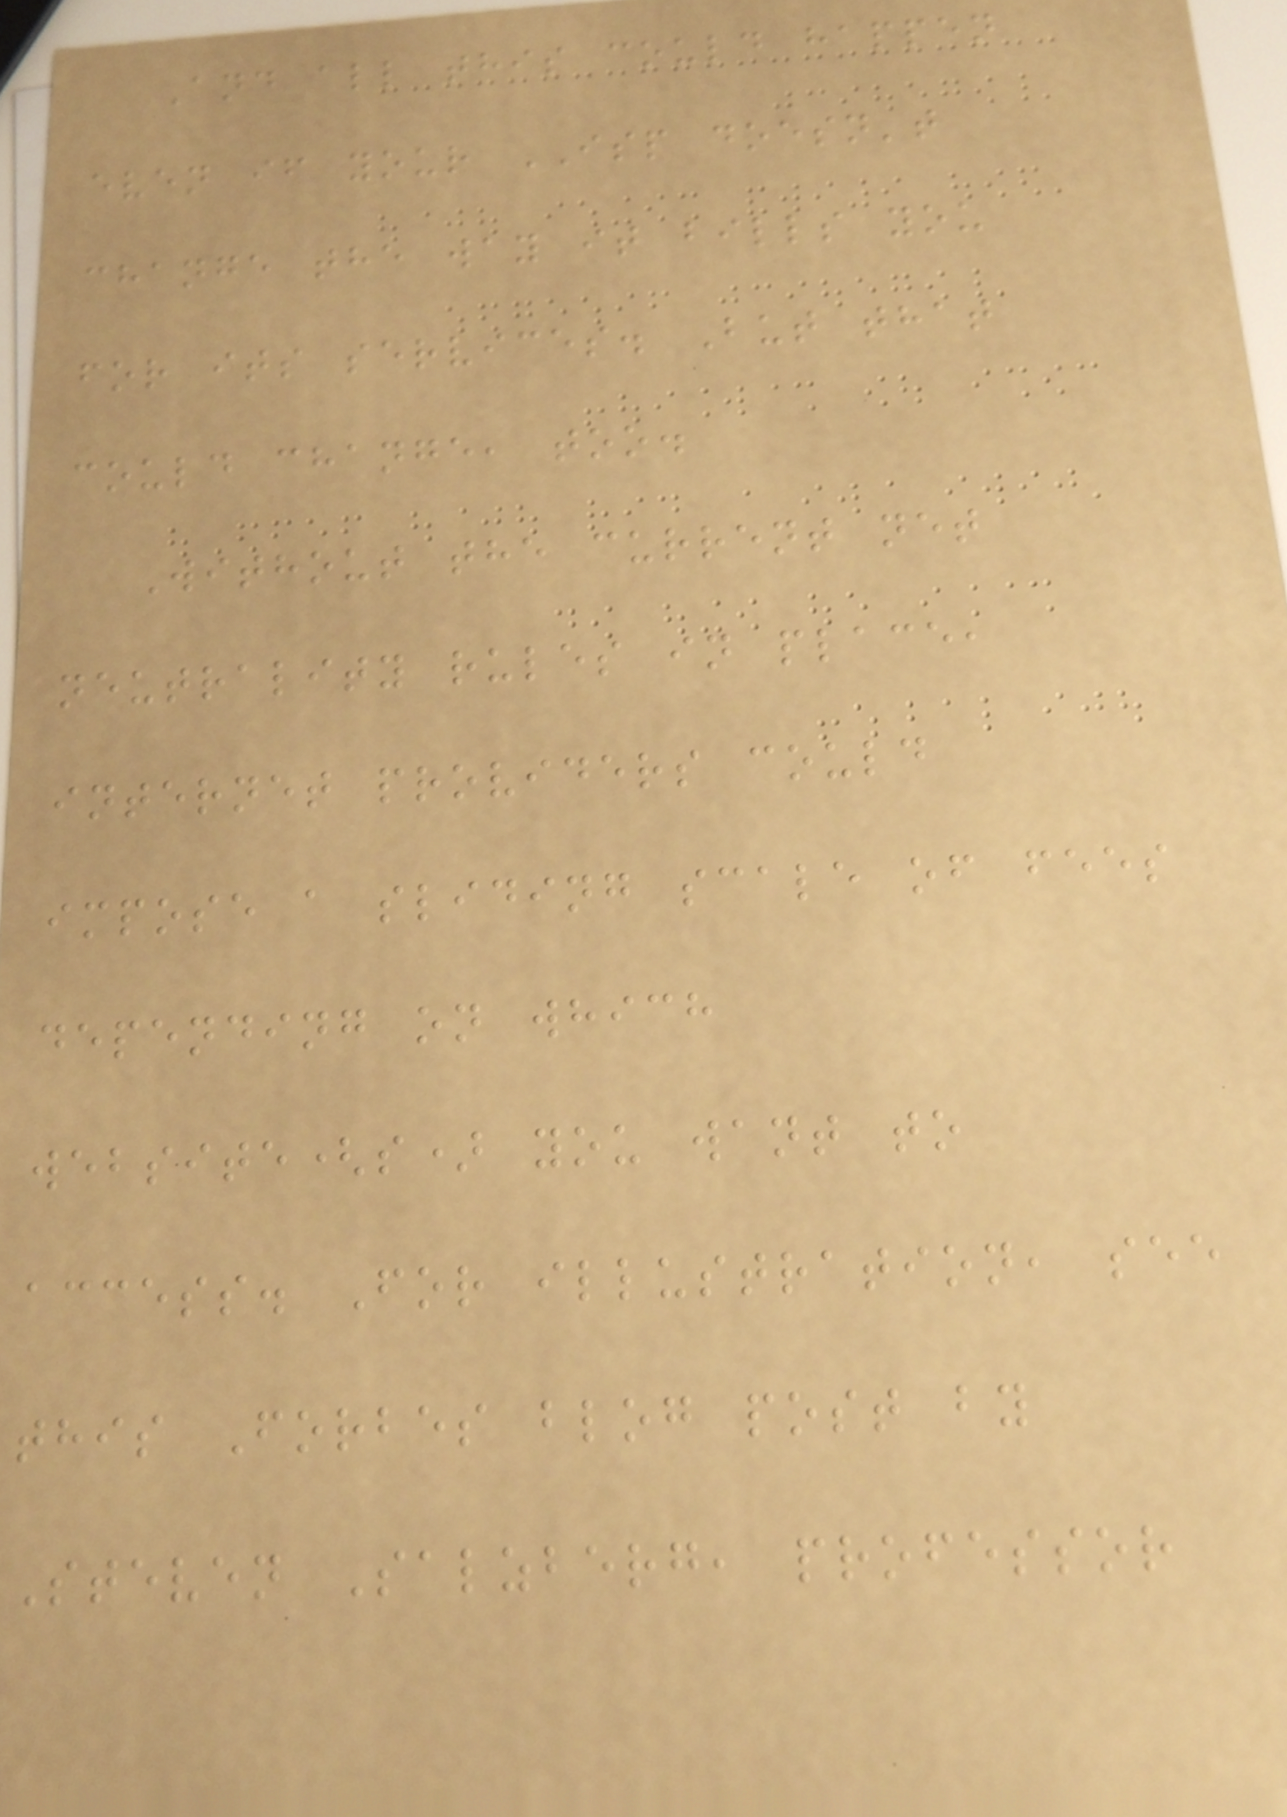And all this could happen
even if your ISP doesn't
change the way it bills you
for its services. But that
could change, too.
Without the current net
neutrality rules in place,
internet providers could
impose a sliding scale of fees
depending on which
website(s) you want to
access. For illustration, see
this Forbes blog post by
Steven Salzberg, professor
